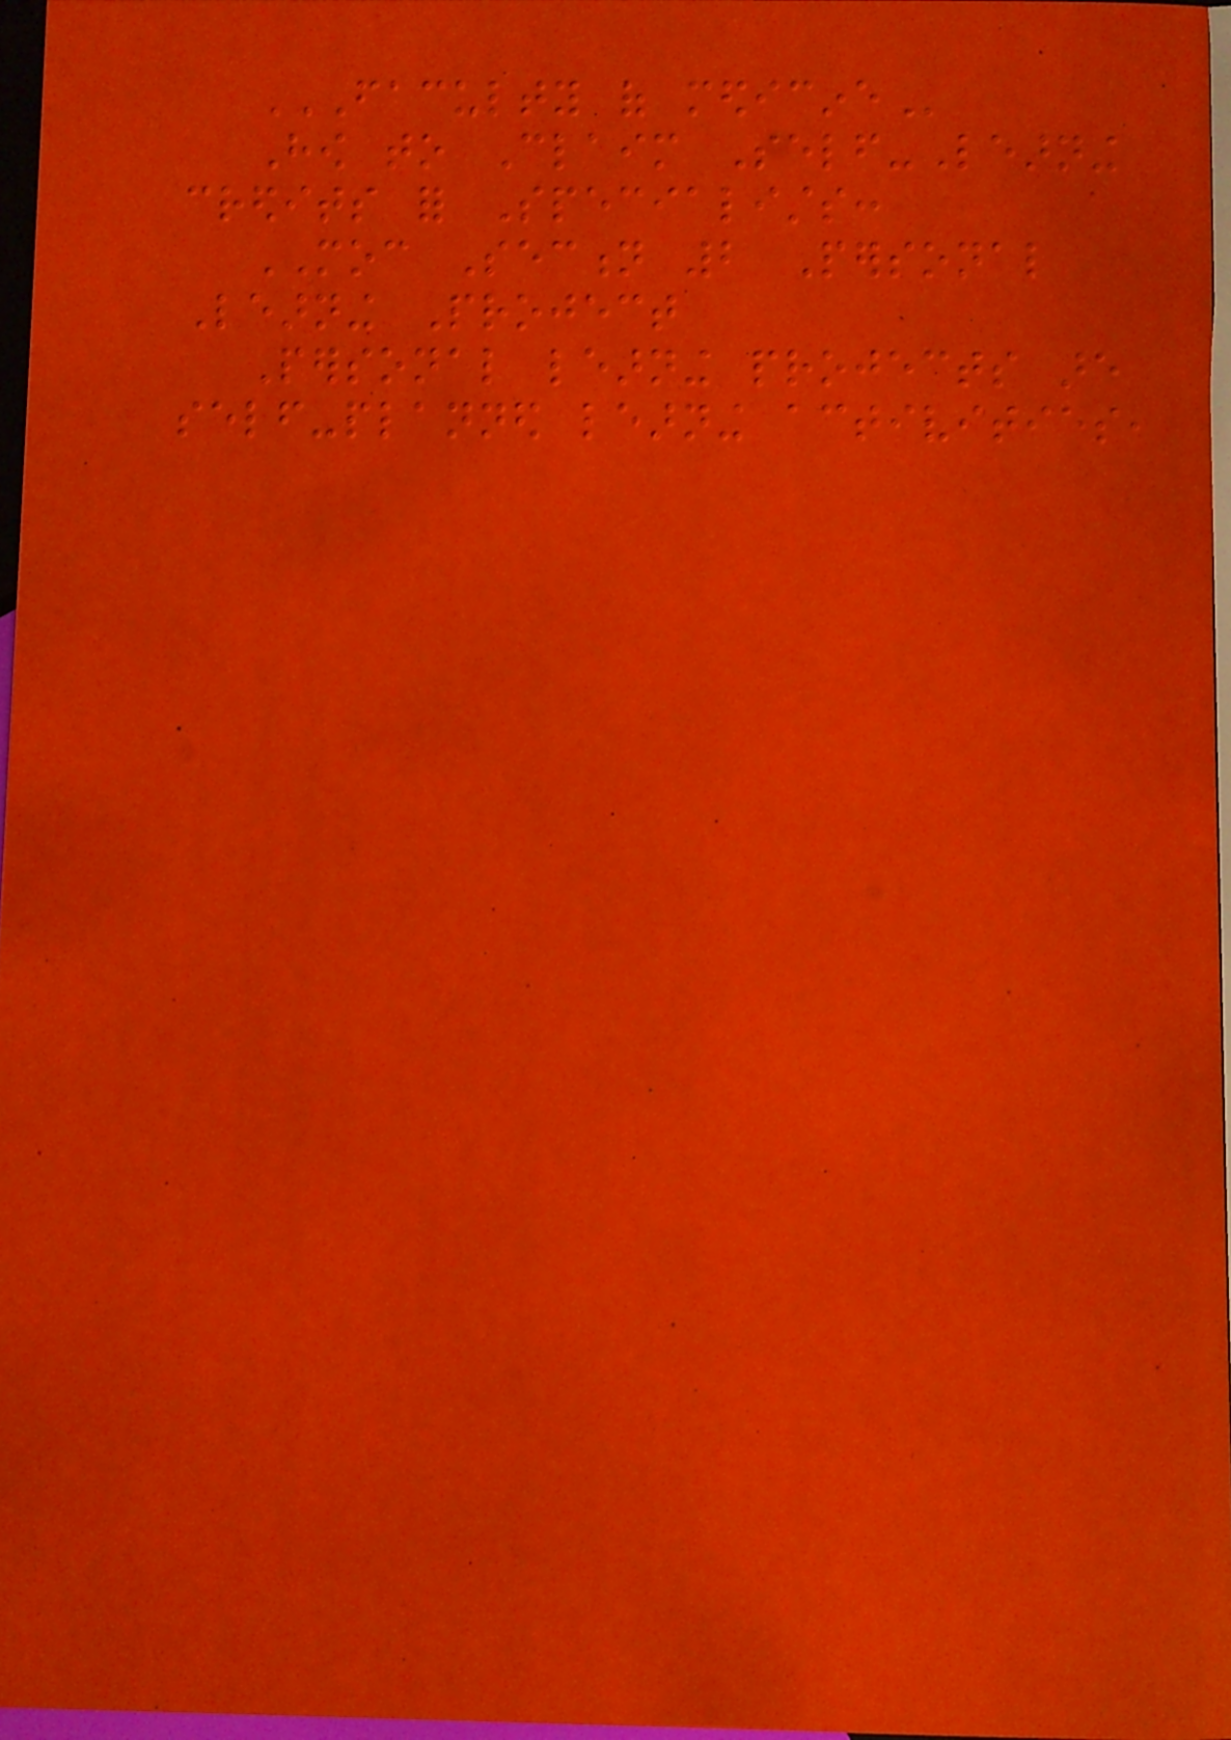FACULTY OF MEDICINE
How to Claim Self-Learning
credits for Specialists:
MOC Section 2 Personal
Learning Project
Personal learning projects are
self-planned learning activities,
